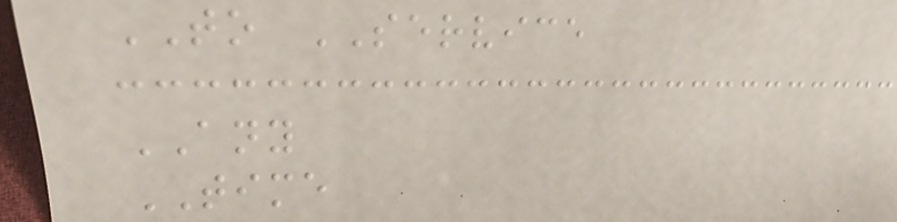TO SERVICE
ANY
TIME
